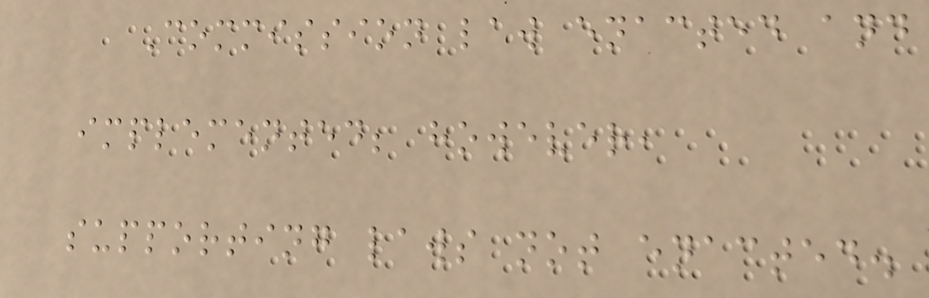Commission law enacted and
implemented; however,
supporting laws not enacted.
